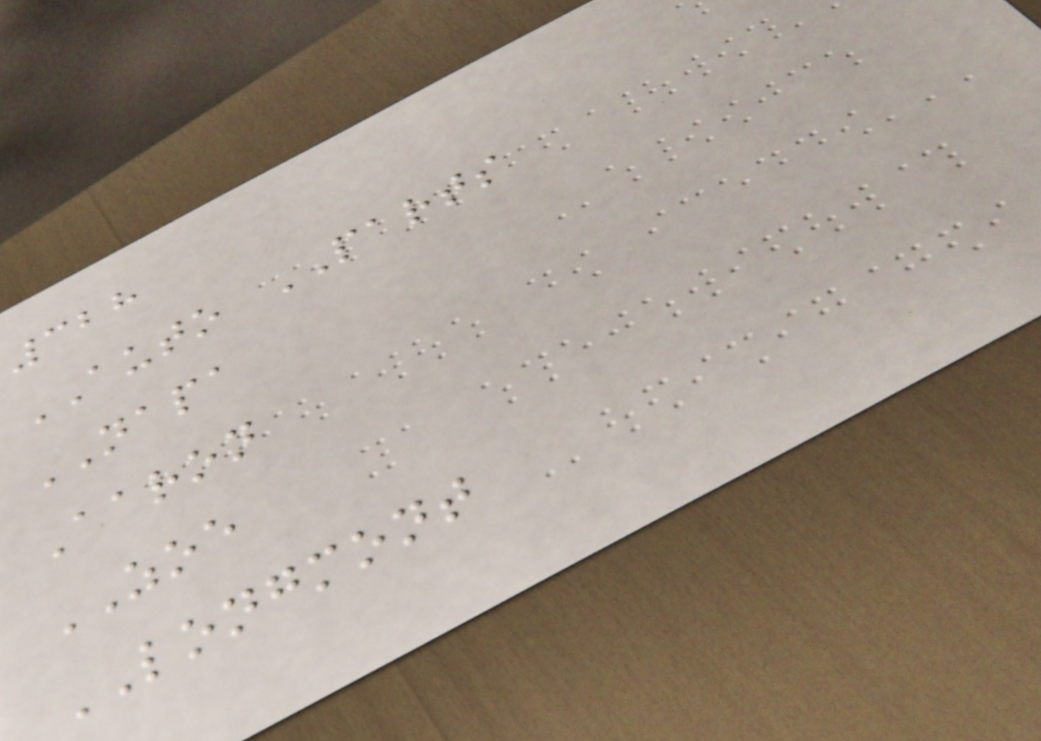328
AUTO PARTS
NAPA
Aaron
ZOE
LONGMONT
